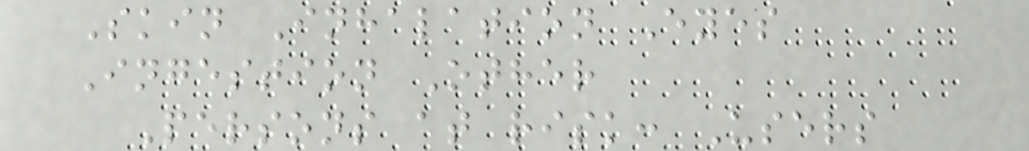Skin Inhalation Eyes
Ingestion Other
Persons at risk: Users
